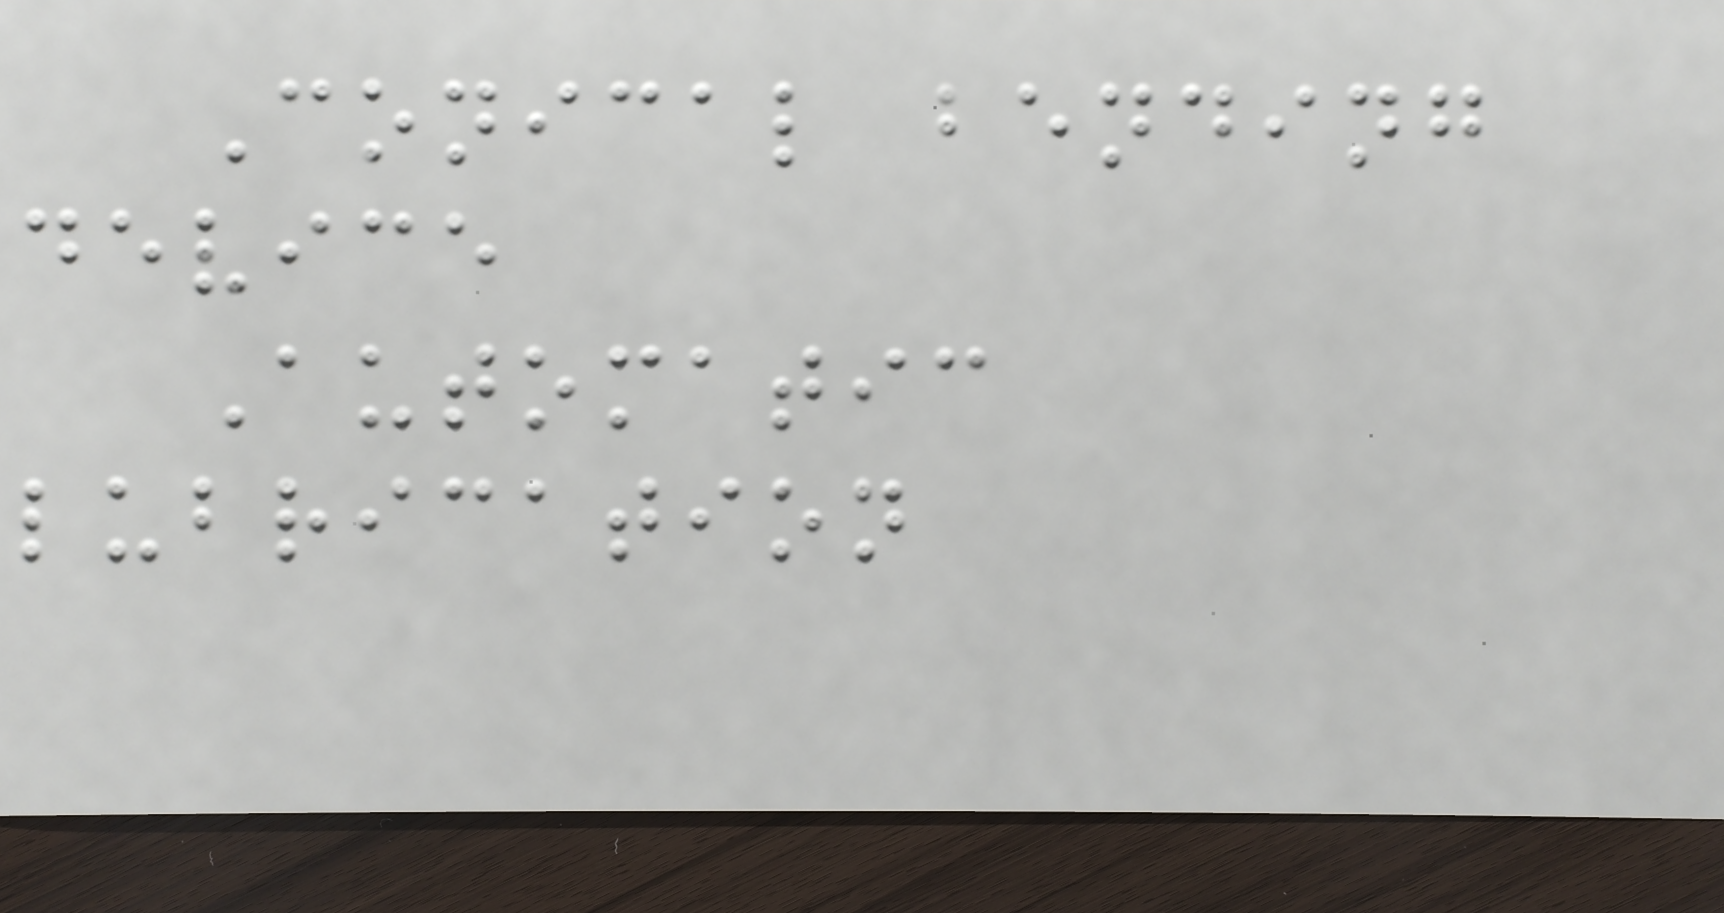Conical bending
device
Automatic
lubrication
